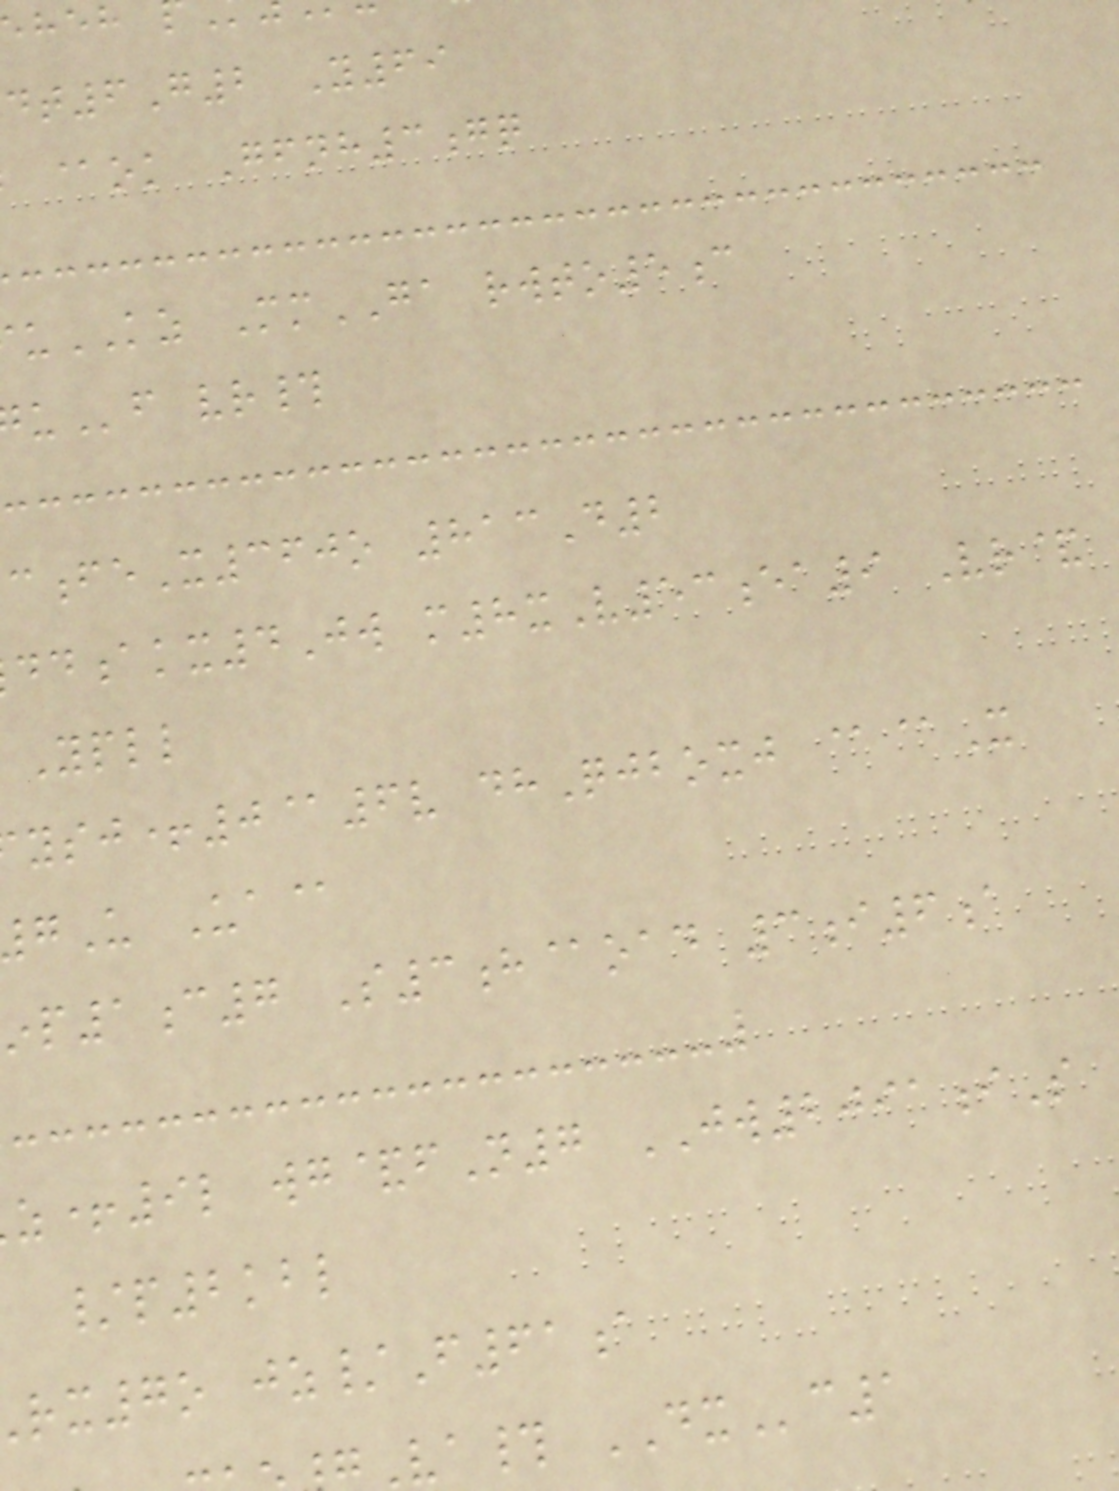t6G2 Y69
@ok Gfnh3gq
uKZ MmGA rwto5c
f vr#
feX360o 813D2
akx4Jw m8xV53ea9 Vr&
Ypll
ysj+0@6v dhQjboxj @@X
U Ua@
p1c7 S3h@oad 3i6a
z+9l wg&fN7 JW2091iS
/p2kbl
rx7o jz/F61a
Va# DXc1
